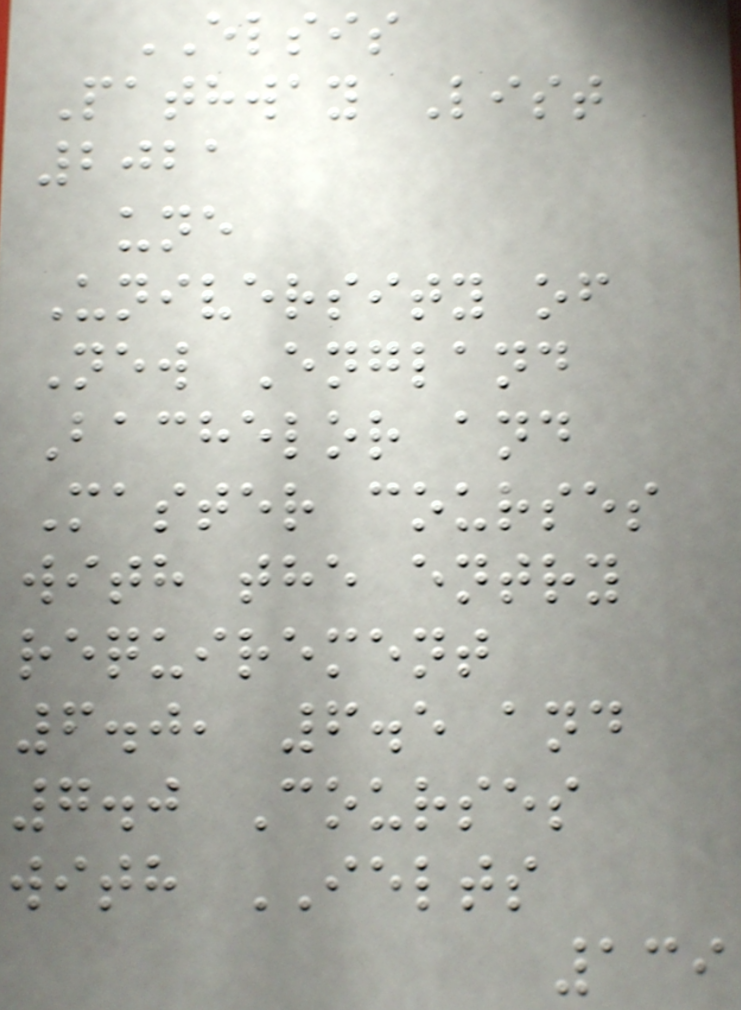ELSIS
Pathway List
2021
une
University of
New England
Bachelor and
Master courses
with the entry
requirement
6.0, 6.5 and
7.0 Courses
with IELTS
139
